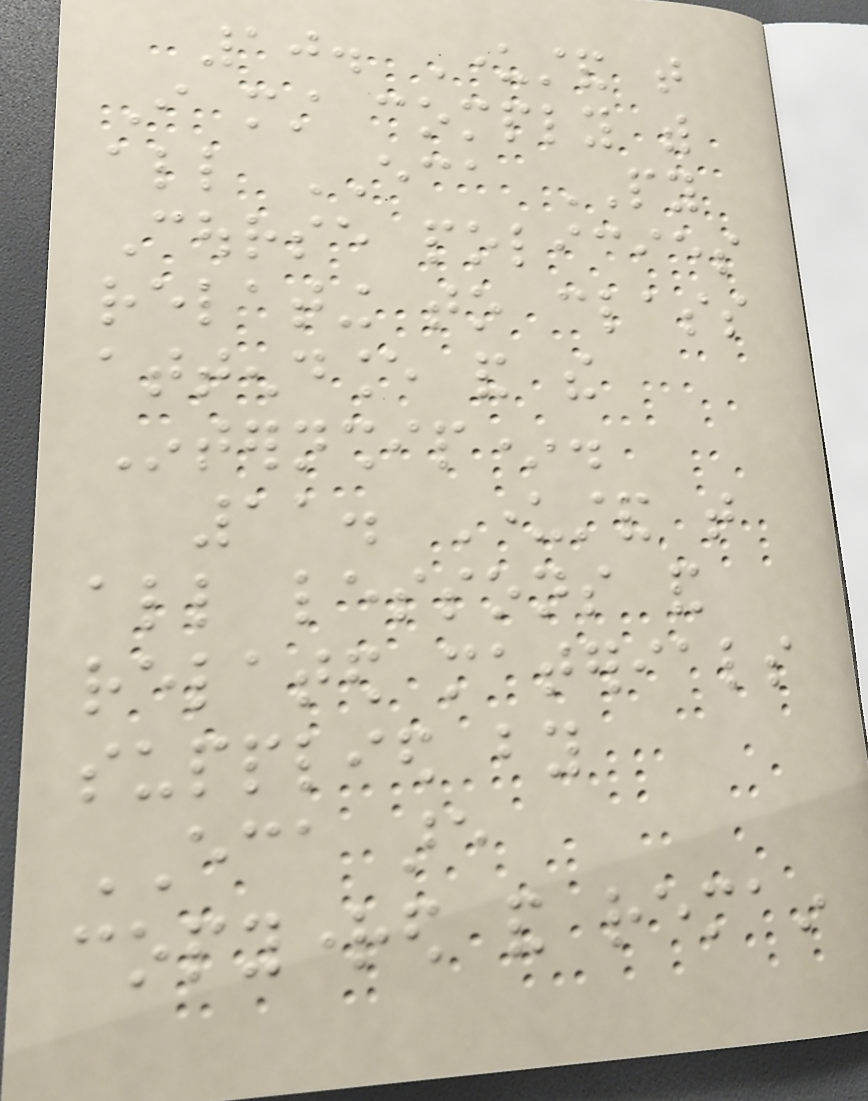10. Understand that
I must comply with
all ECA PY
Course policies
relating to class
attendance and the
Internship*.
11. Understand that
all lessons and
related materials
supplied by
ECA are
copyrighted and remain
